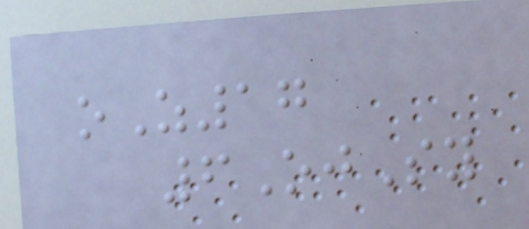oZ17
6OjSy
